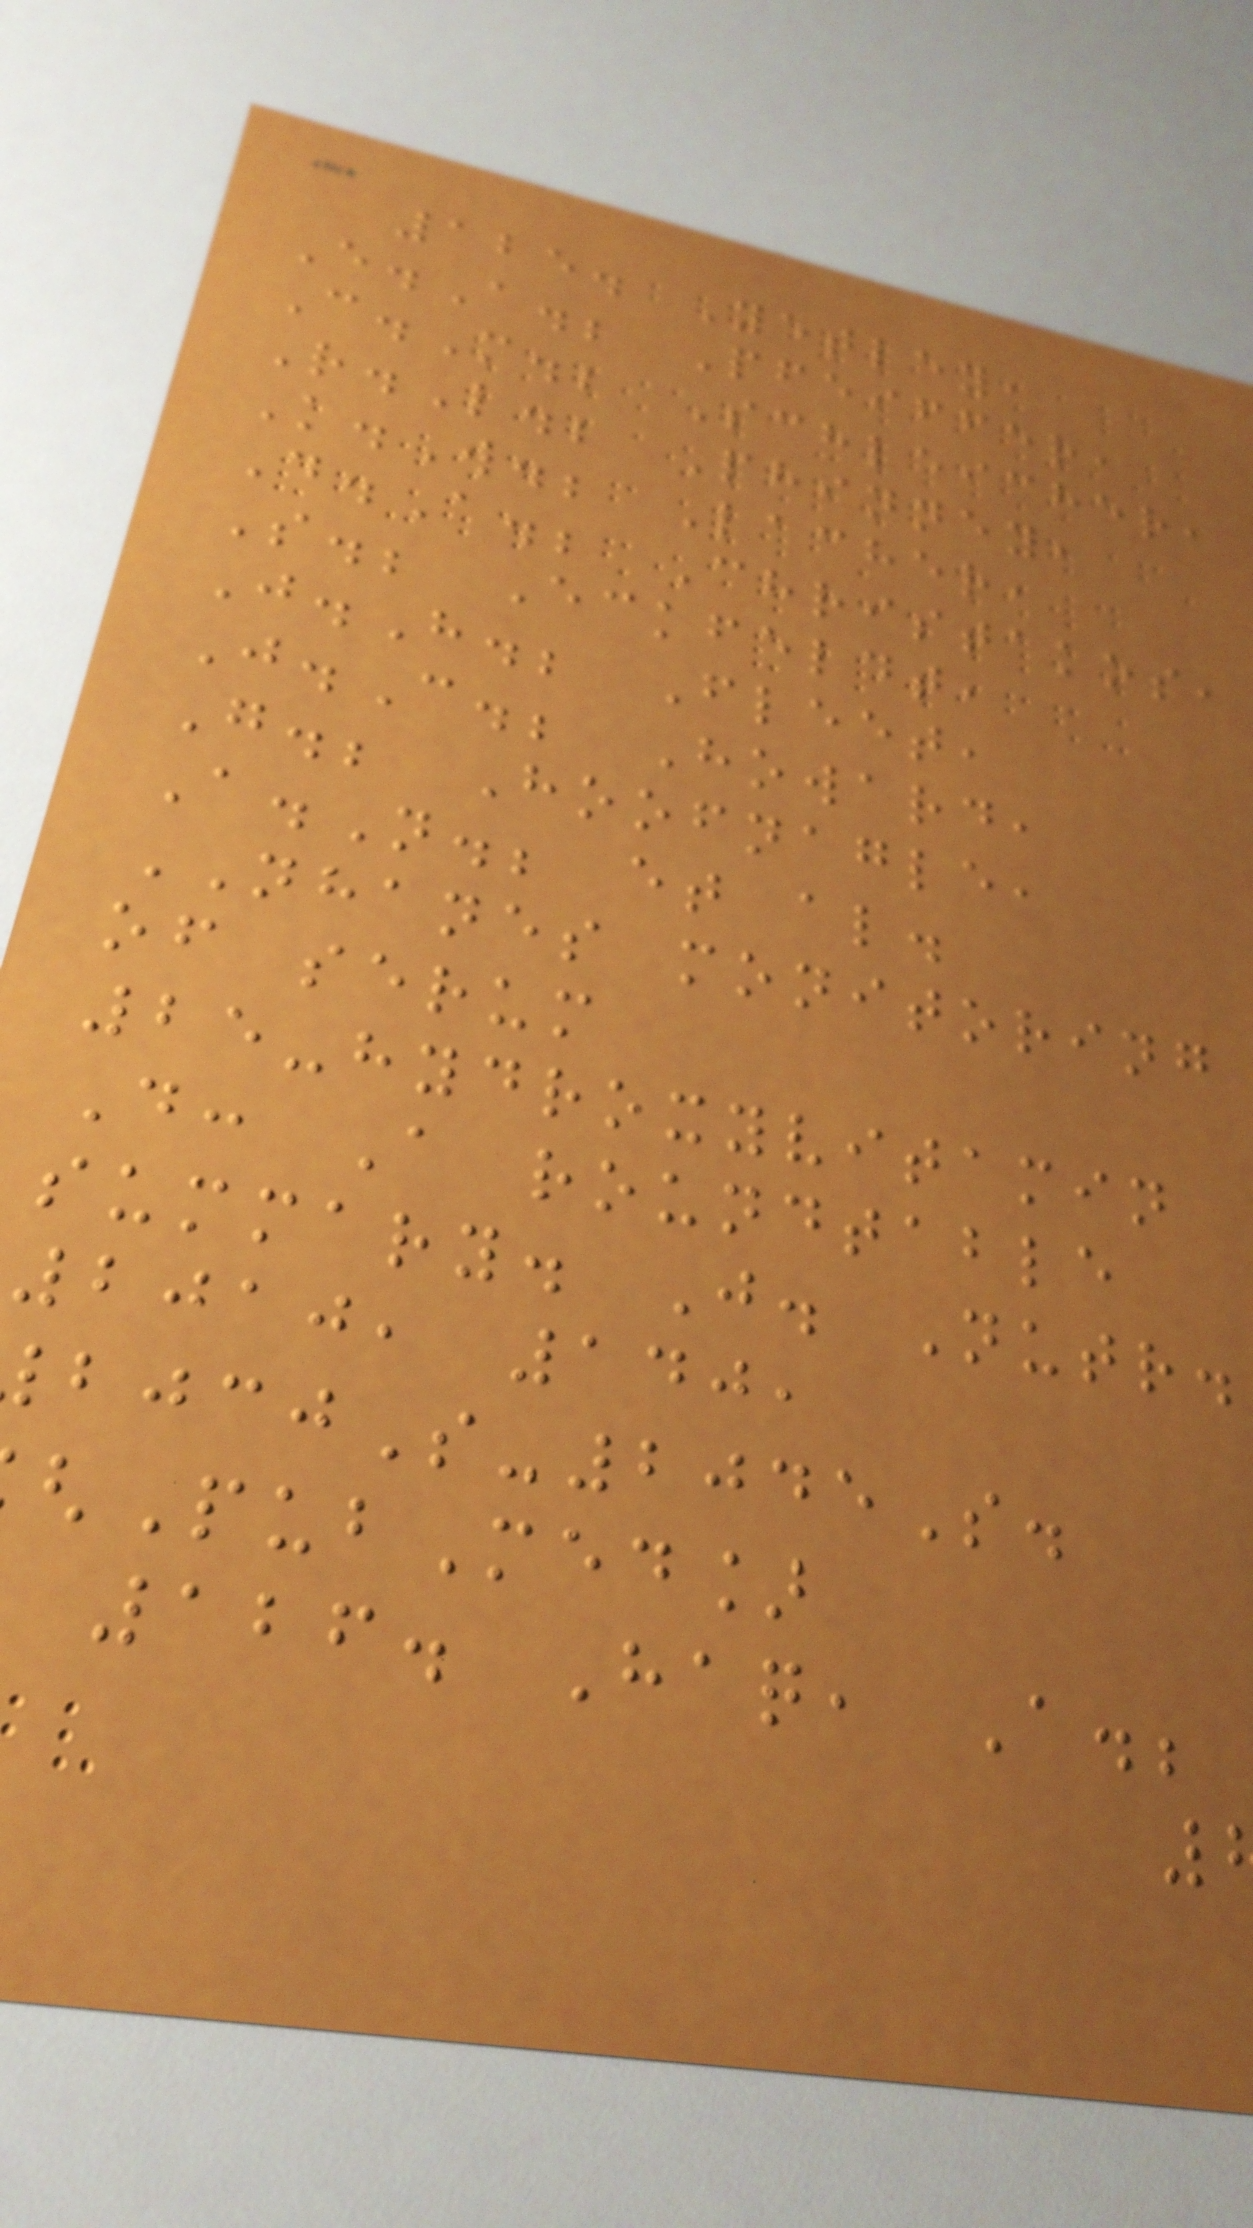125. Yetley,
E.A.; Pfeiffer,
C.M.; Schleicher,
R.L.; Phinney,
K.W.; Lacher,
D.A.; Christakos,
S.; Eckfeldt,
J.H.; Fleet,
J.C.; Howard,
G.; Hoofnagle,
A.N.; et al.
NHANES monitoring
of serum
25-hydroxyvitamin
D: A roundtable
summary. J. Nutr.
2010, 140,
S-2045S.
PubMed]
126. Haq, A.;
